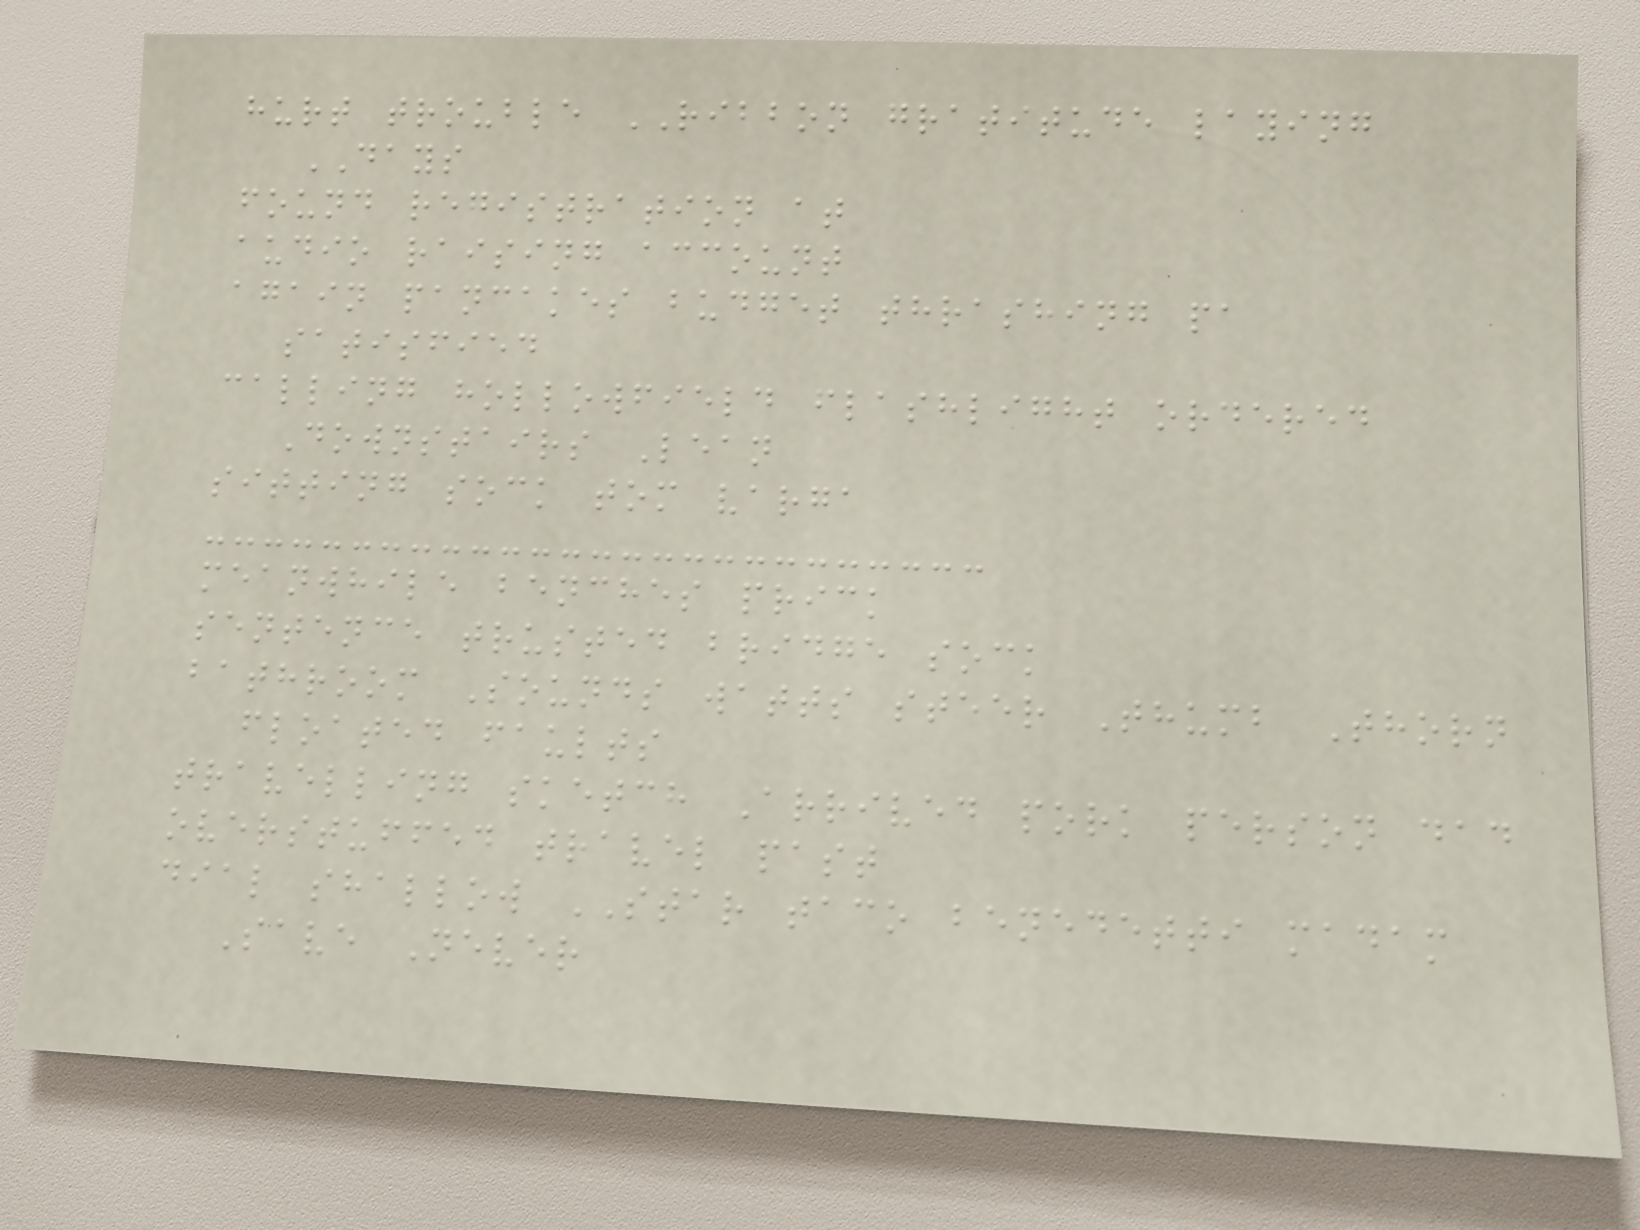hurt trouble RIBBON gratitude laying
DAYS
found registration at
audio raising account
again pancakes budget thrashing pa
satisfied
calling hollowfield flashlight ordered
Downstairs Lean
sitting sock tom varga
meanwhile benches prick
sentence trusted bridge sock
bathroom Sounds watts steer Thumb Thorn
floated faults
travelling sketch Arrived pork person dad
overstuffed travel past
dial shallow STAR taco benedetti madam
Save Never
